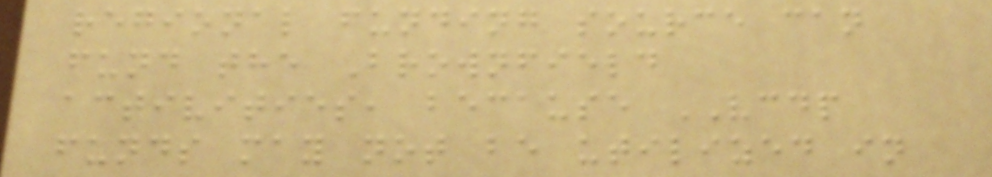regional funding source can
fund the Brownfield
activities, because VCDP
funds may not be utilized in
